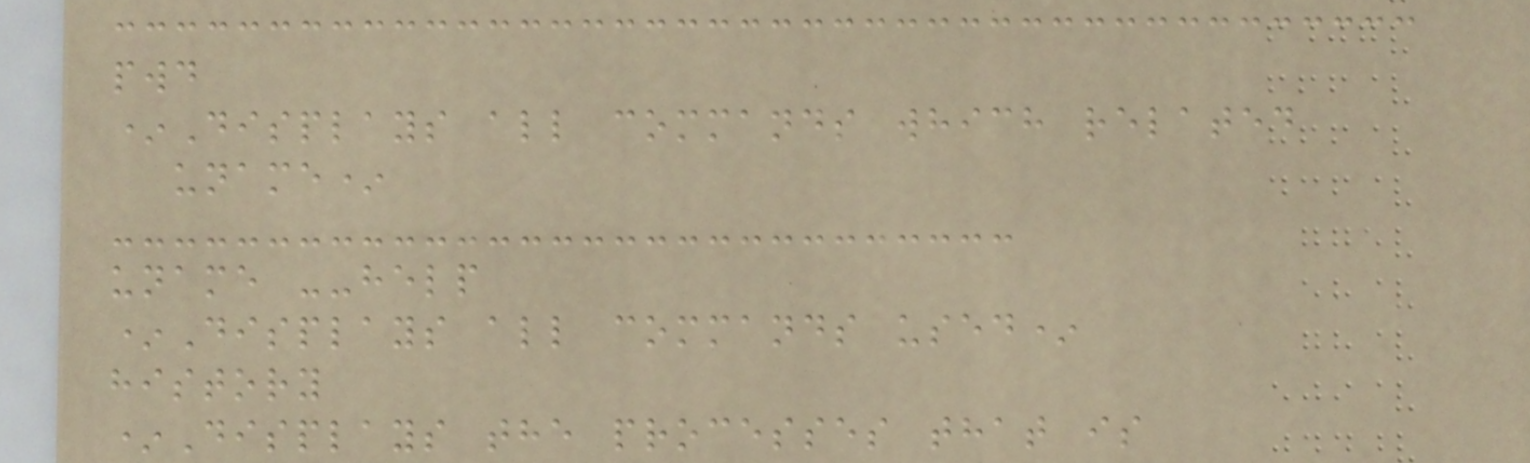pwd
*Displays all commands which related
uname*
uname --help
*Displays all commands used*
history
*Displays the processes that is
